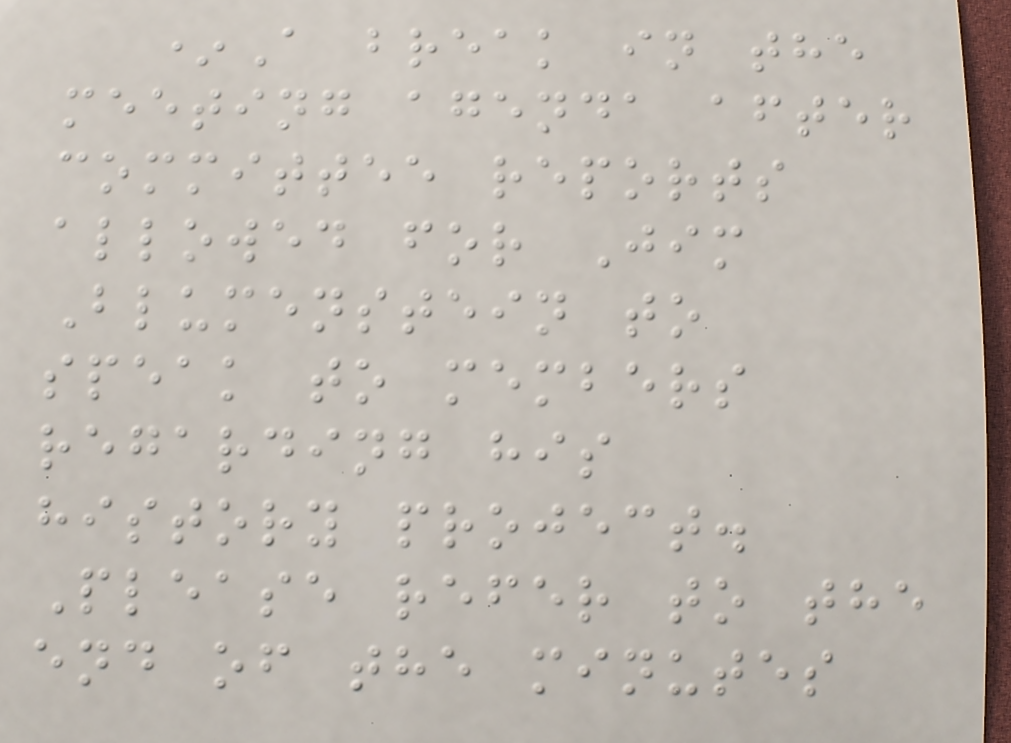*A break in the
meeting agenda after
committee reports
allowed for Jim
Blumenstein to
speak to members
regarding his
history project.
Please refer to the
end of the minutes
